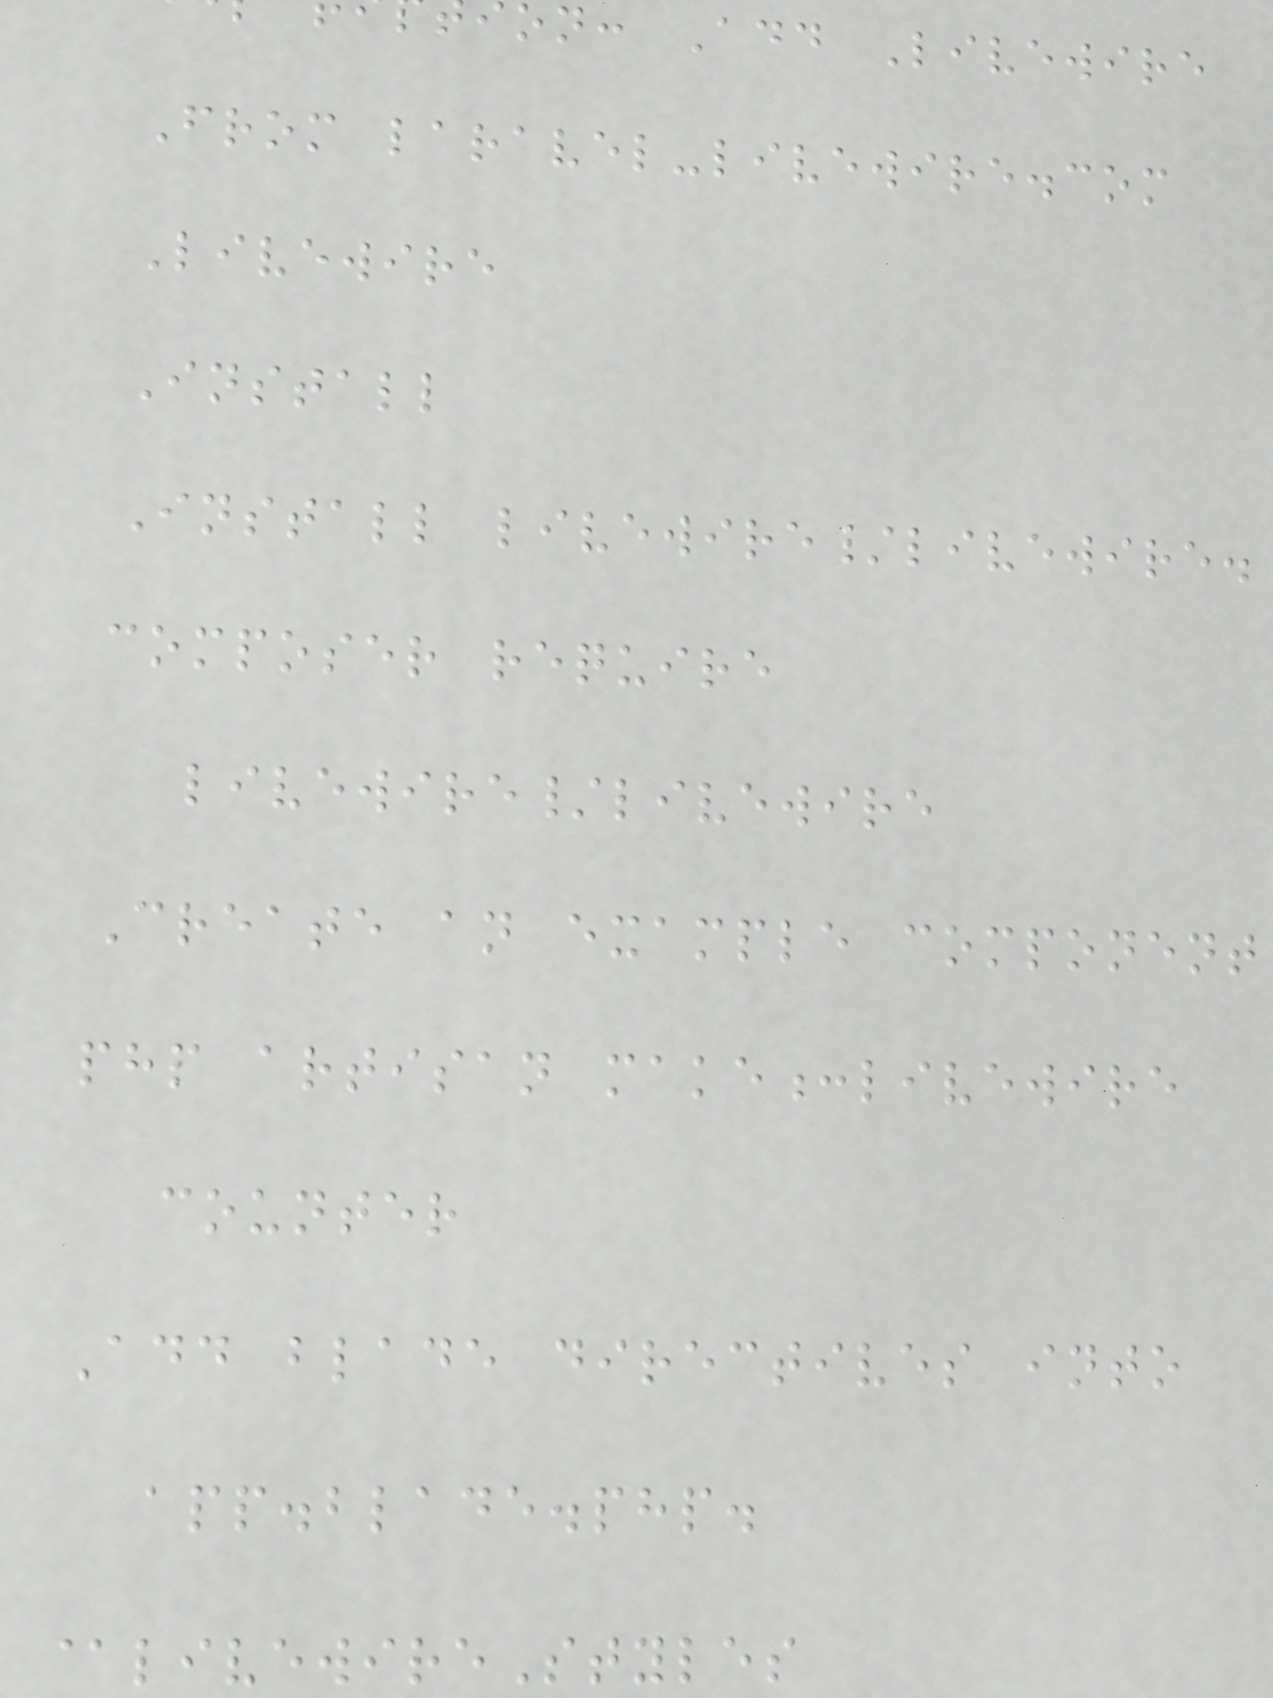on: Add Livewire
From laravel-livewire.com
Livewire
Install
Install livewire/livewire.
composer require
livewire/livewire
Create an example component
php artisan make:livewire
counter
Add blade directives into
app.blade.php.
@livewireStyles
